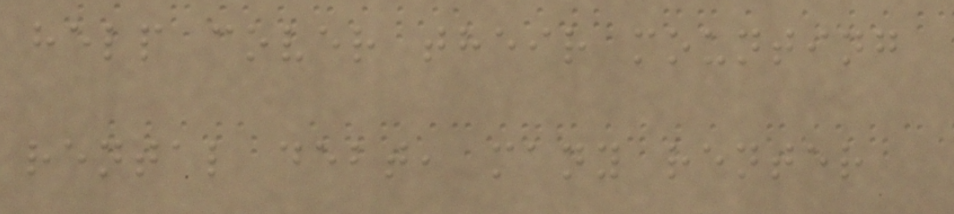help cover their mounting
rental debt, many renter
